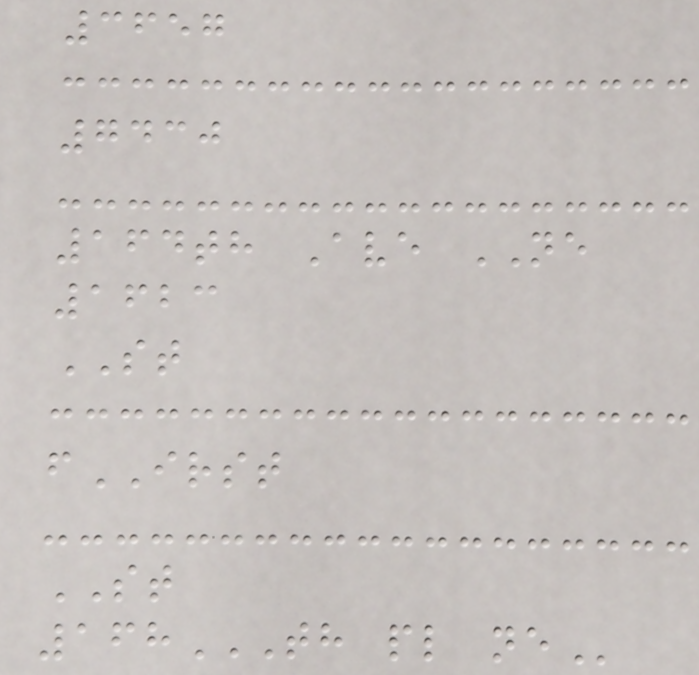3657
7430
164th Ave NE
1623
ST
fIRST
ST
168TH PL NE
